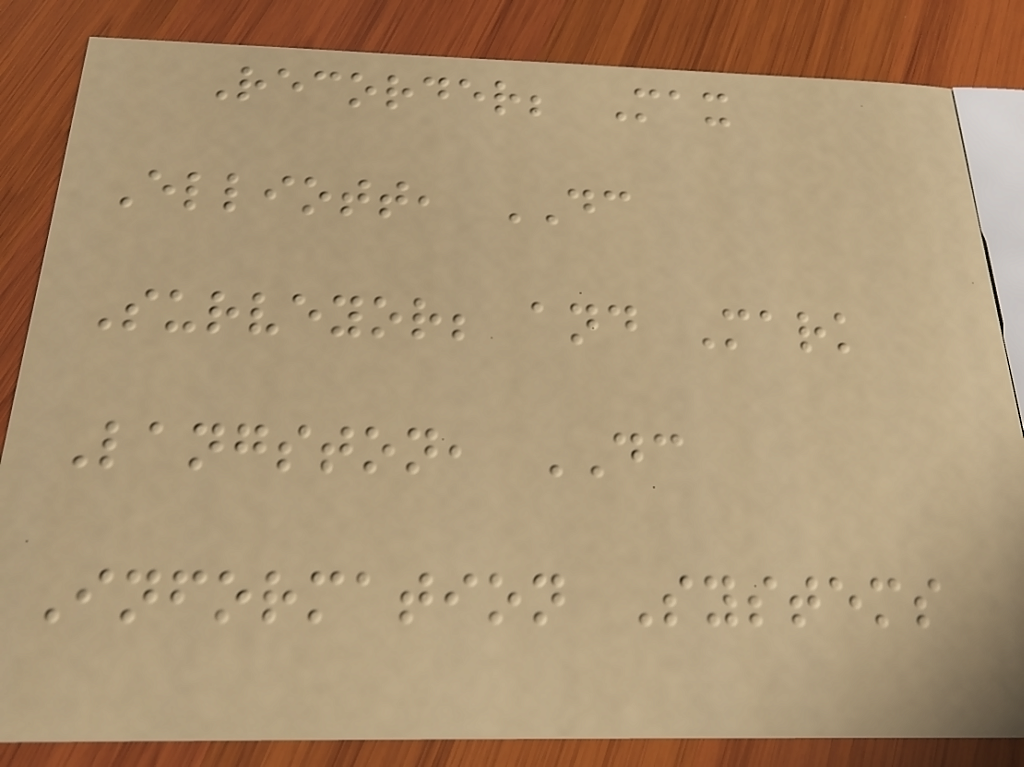Recorder; Max
Elliott, DC
Surveyor; and Mark
Langston, DC
Information Systems
